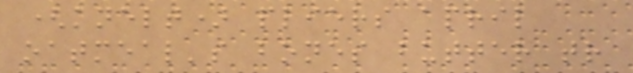(knelt) pliers april
oatmeal's bones butter tr
